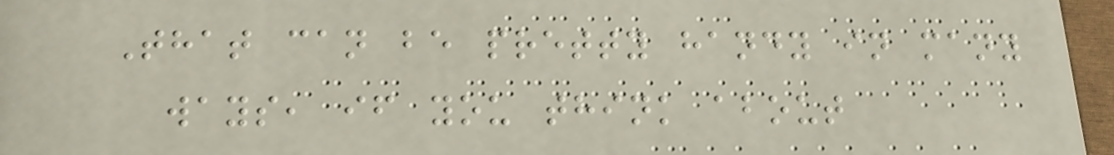That can be pretty handy in many
ways, if you think about
